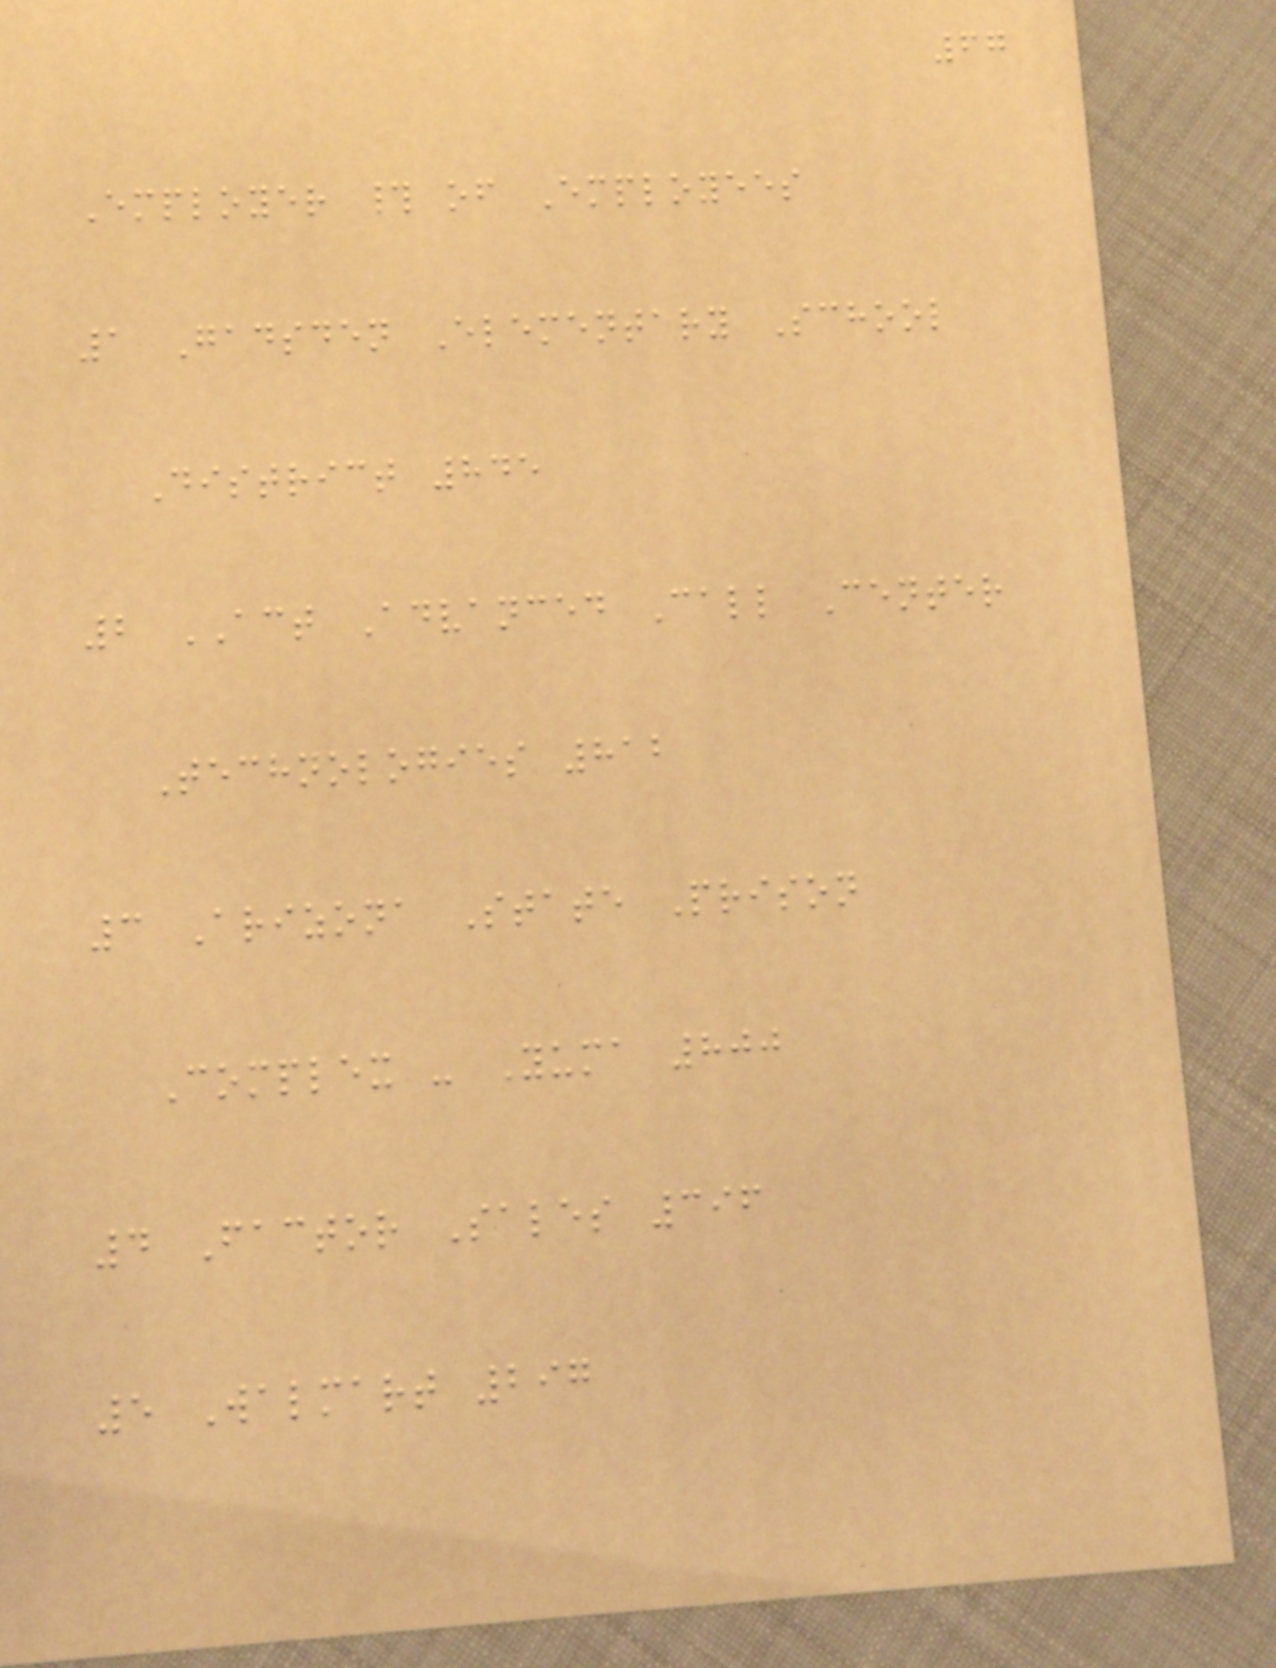67
Employer # of Employees
1 Gadsden Elementary School
District 845
2 ACT Advanced Call Center
Technologies 812
3 Arizona State Prison
Complex - Yuma 800
4 Factor Sales 396
5 Walmart 297
